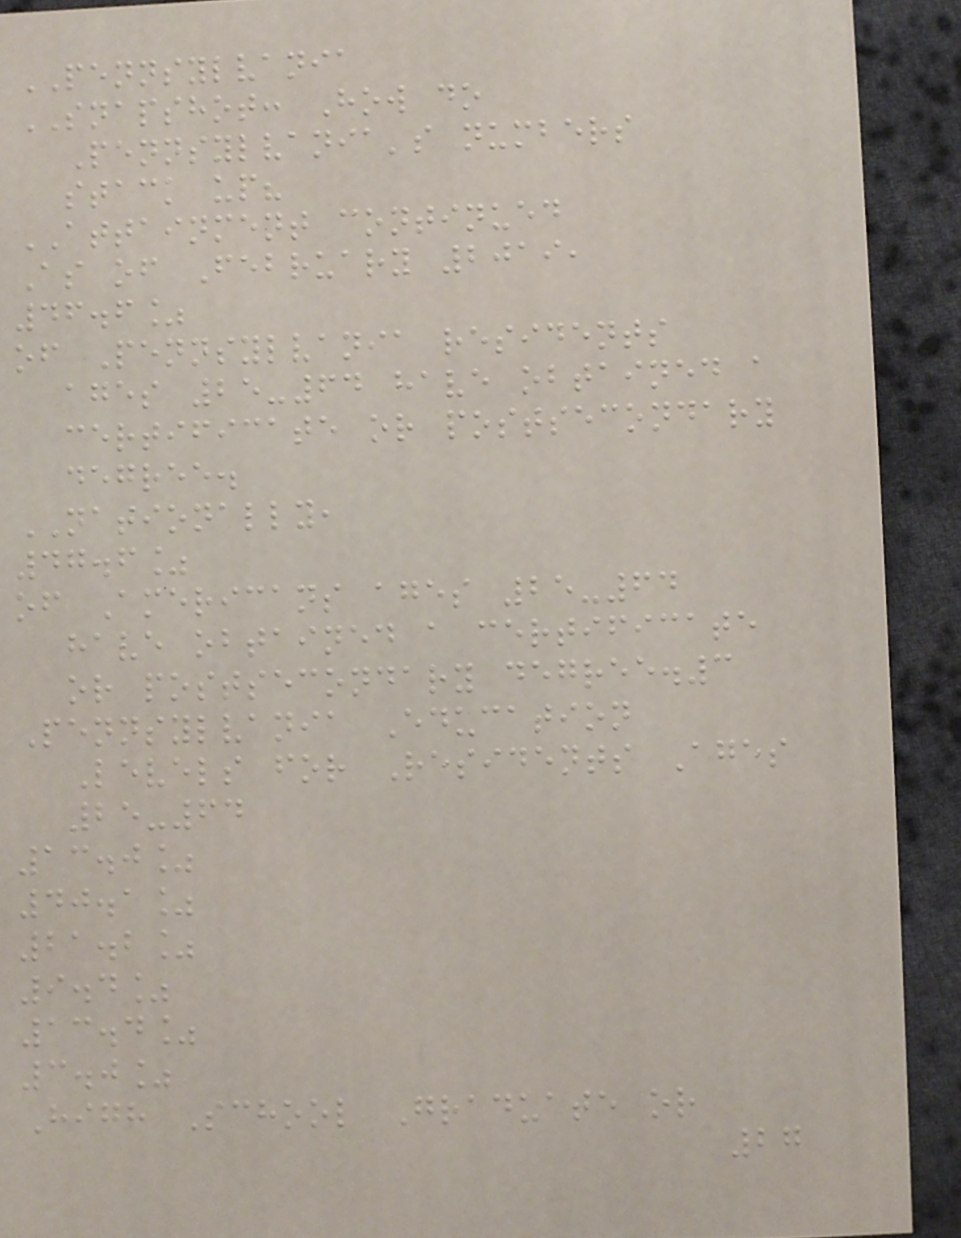PENNSYLVANIA
SNAPSHOT: How do
Pennsylvania's numbers
stack up?
ATTAINMENT continued
As of February 2019,
46.6%
of Pennsylvania residents
ages 25-64 have obtained a
certificate or postsecondary
degree.
NATIONALLY,
47.6%
of Americans ages 25-64
have obtained a certificate
or postsecondary degree.3
Pennsylvania Education
Levels for Residents Ages
25-64
13.0%
40.1%
21.2%
9.4%
13.4%
3.0%
High School Graduate or
27
